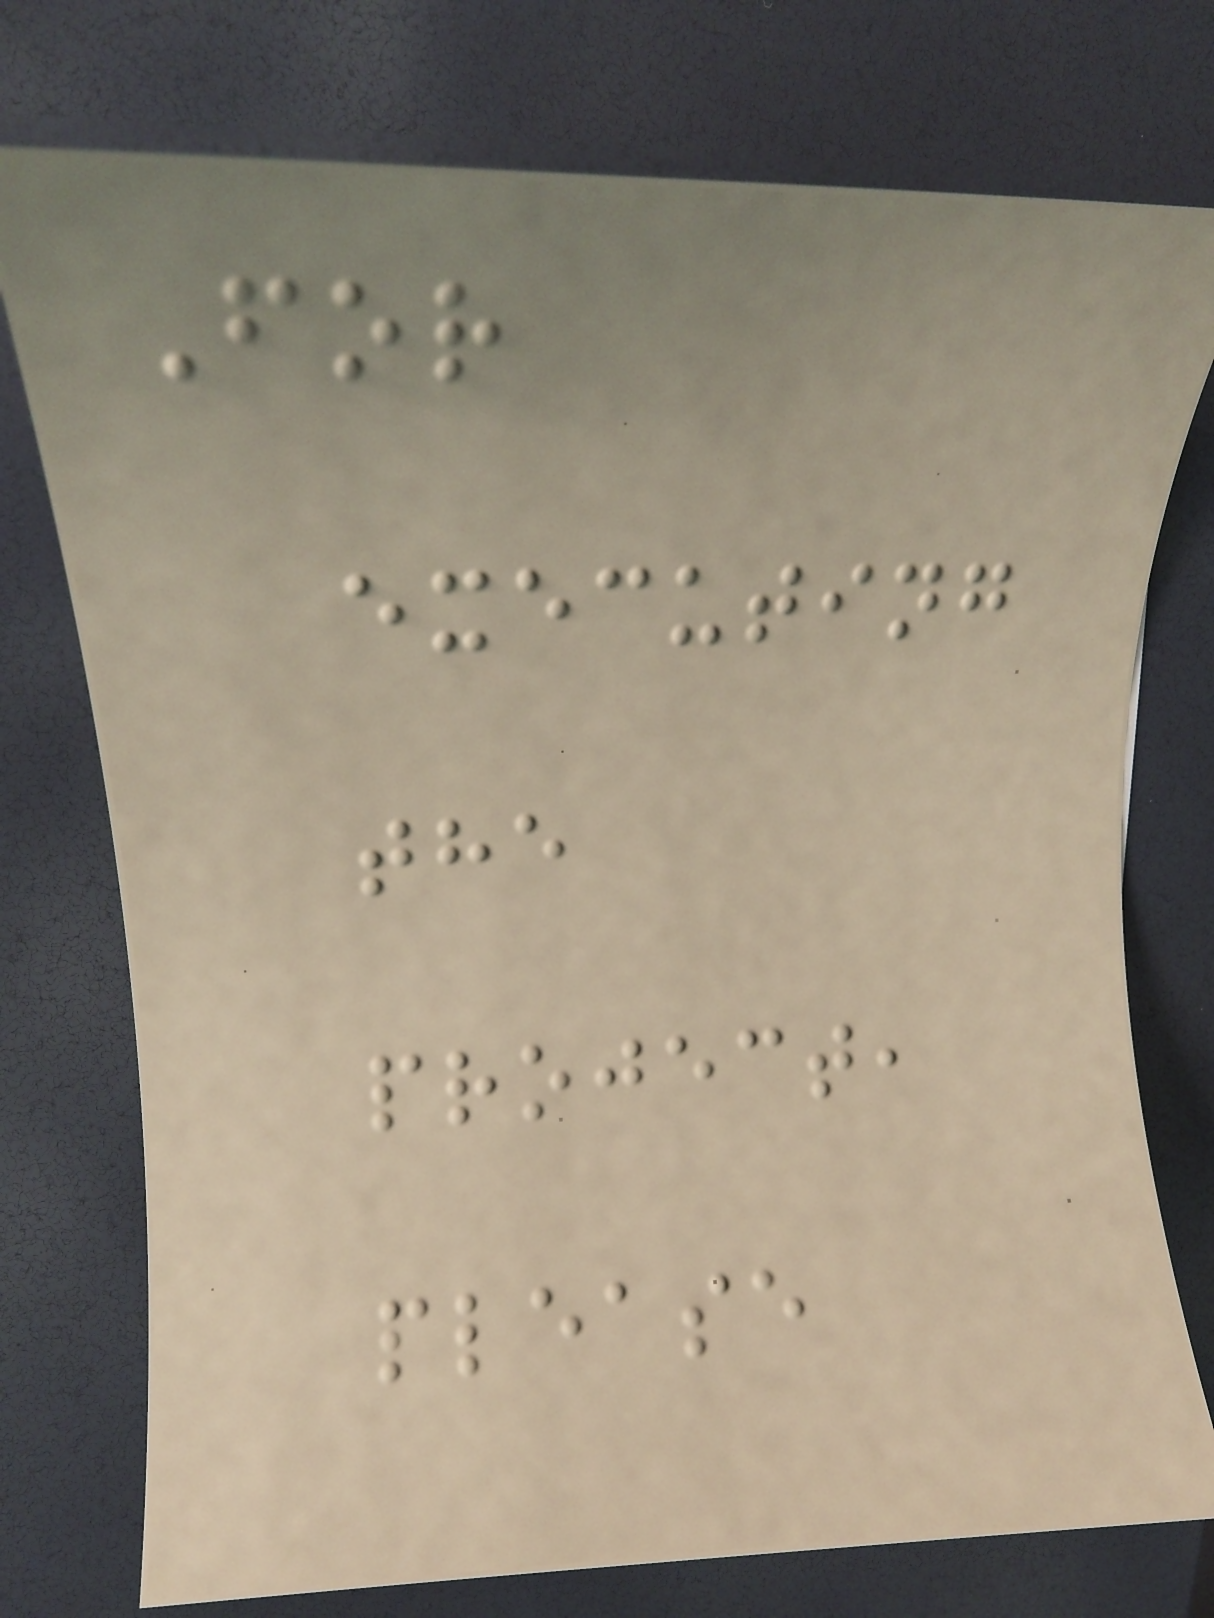For
executing
the
project,
please
